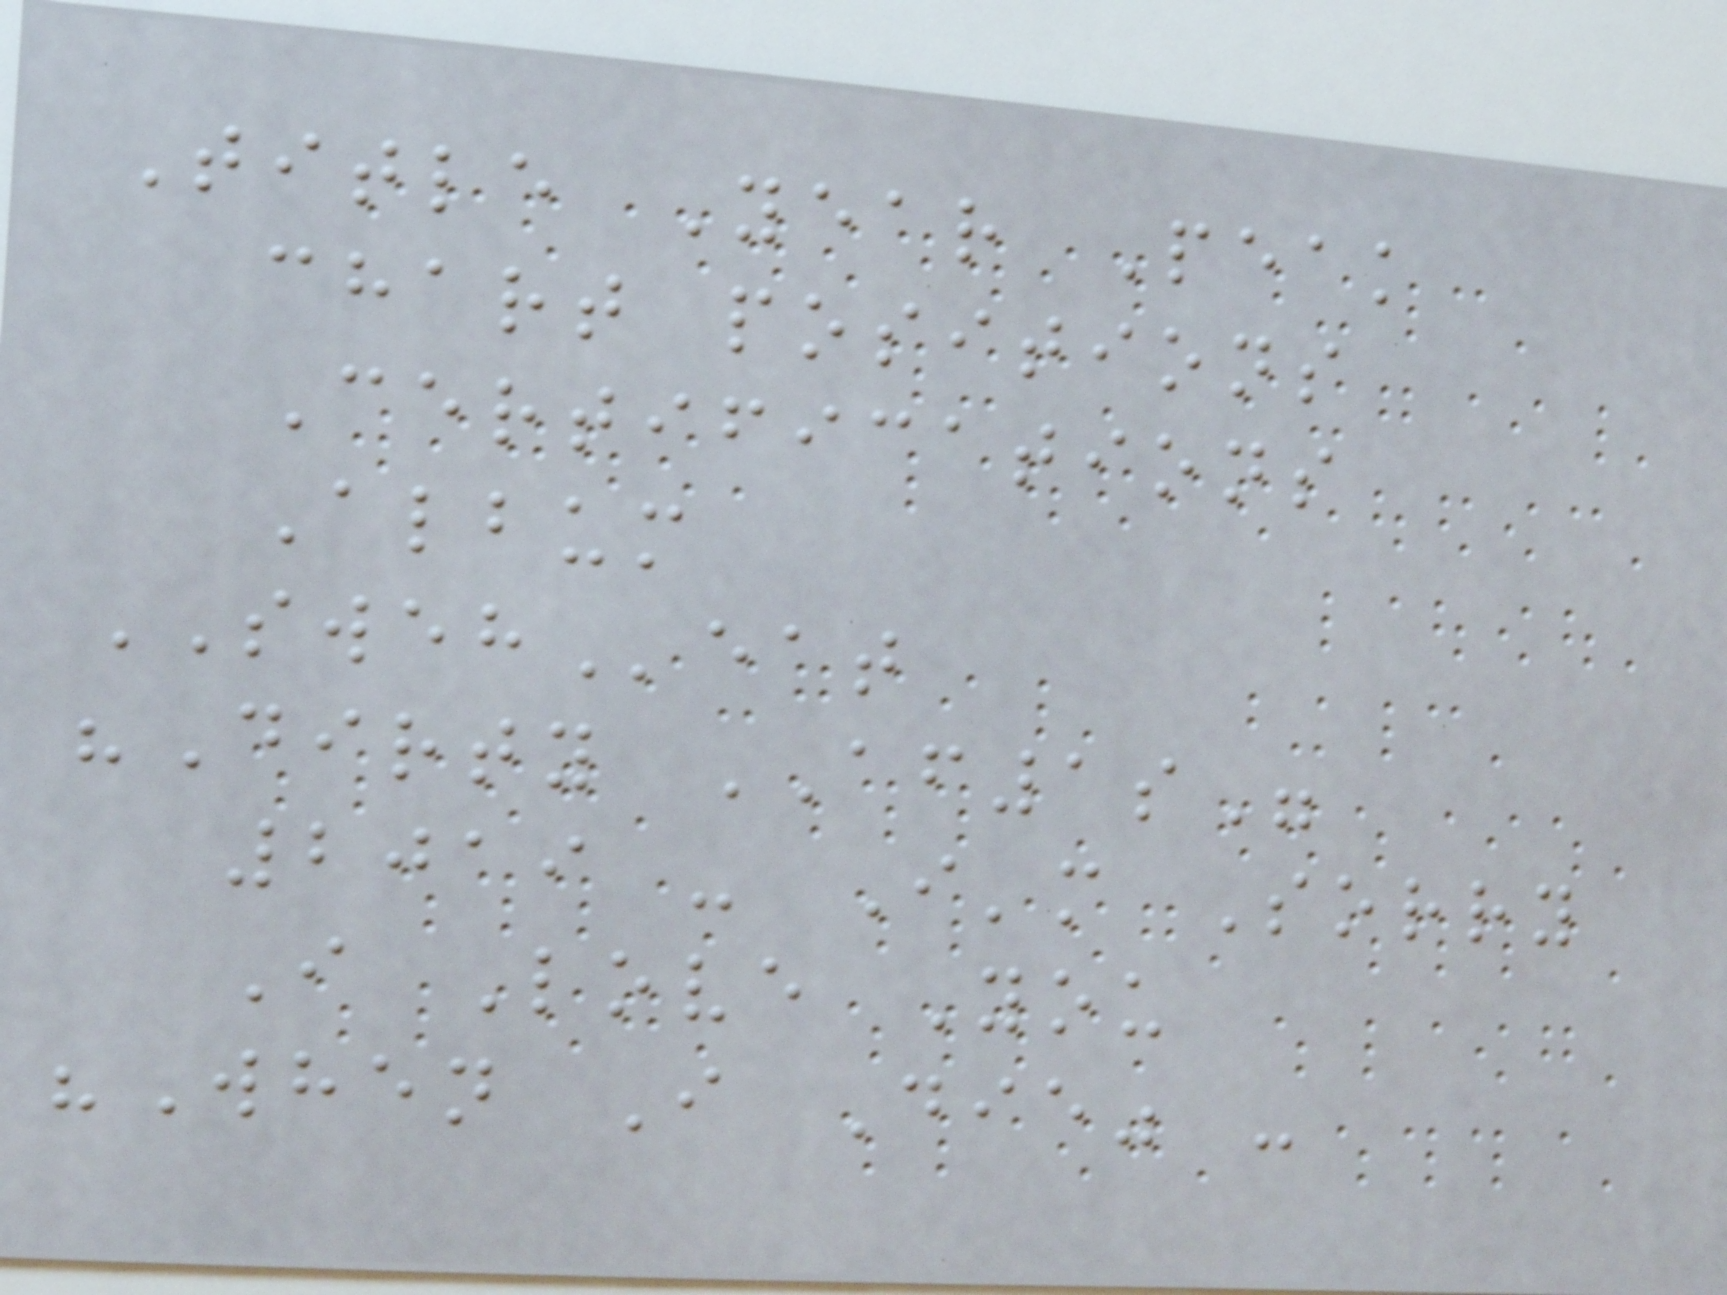Title Year Peak
chart positions
Certifications
Album
SWEHeat
"Dirty AF1s"
2019 - I'm Sorry
I Love You
"When I Die" -
